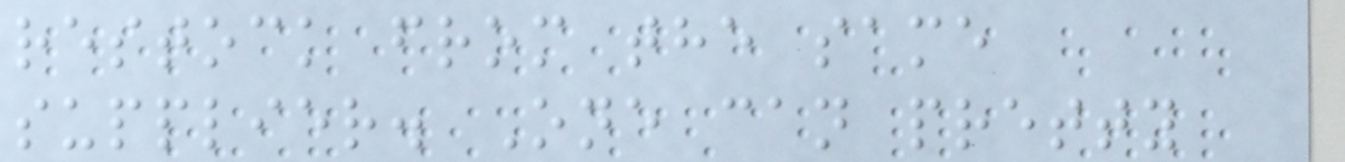restock from the same
supplier. One can pretty
